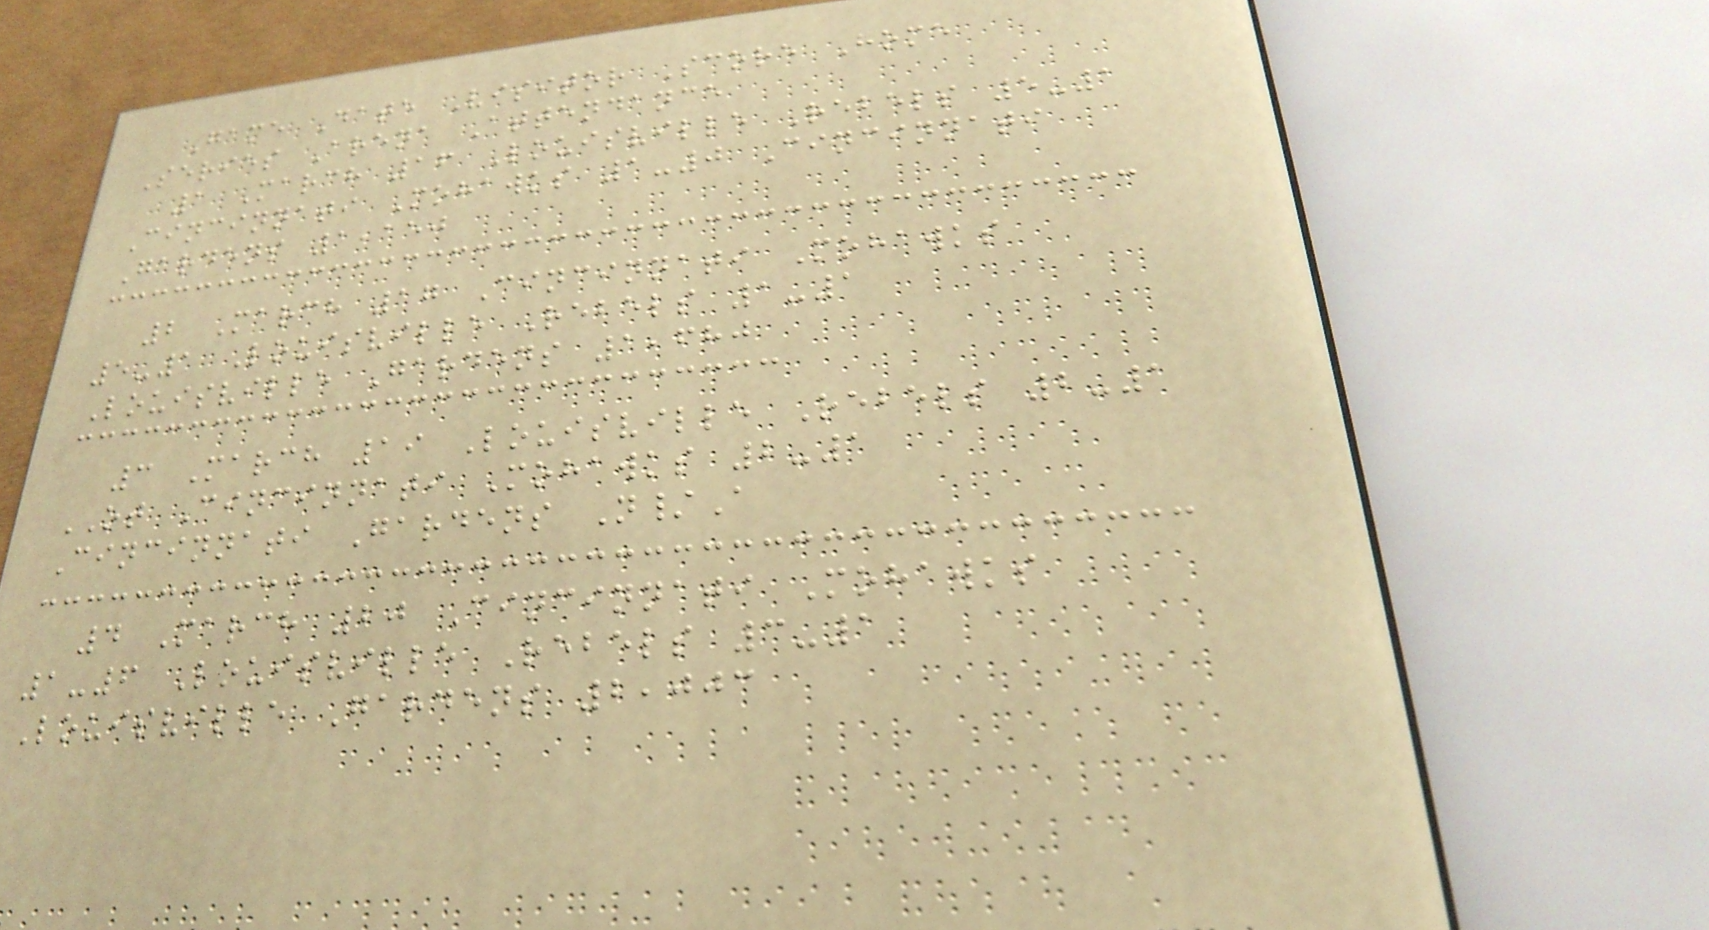Game Date Visitor Score Home
Series Arena Attendance
1 March 16 Louisville Rebels 5-1
Cincinnati Mohawks 1-0 Cincinnati
Gardens 1,150
2 March 17 Cincinnati Mohawks
5-1 Louisville Rebels 1-1
Louisville Gardens 1,680
3 March 19 Louisville Rebels 2-1
OT Cincinnati Mohawks 2-1
Cincinnati Gardens N/A
4 March 20 Cincinnati Mohawks
1-6 Louisville Rebels 3-1
Louisville Gardens 2,003
